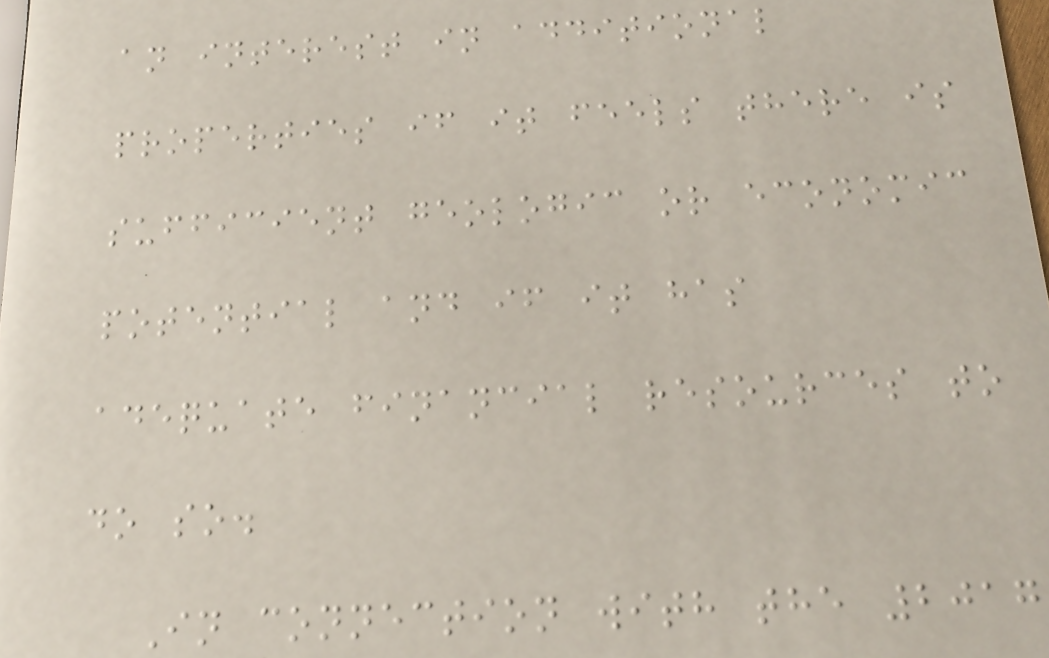an interest in additional
properties if it feels there is
sufficient geologic or economic
potential and if it has
adequate financial resources to
do so.
In connection with the 2017
